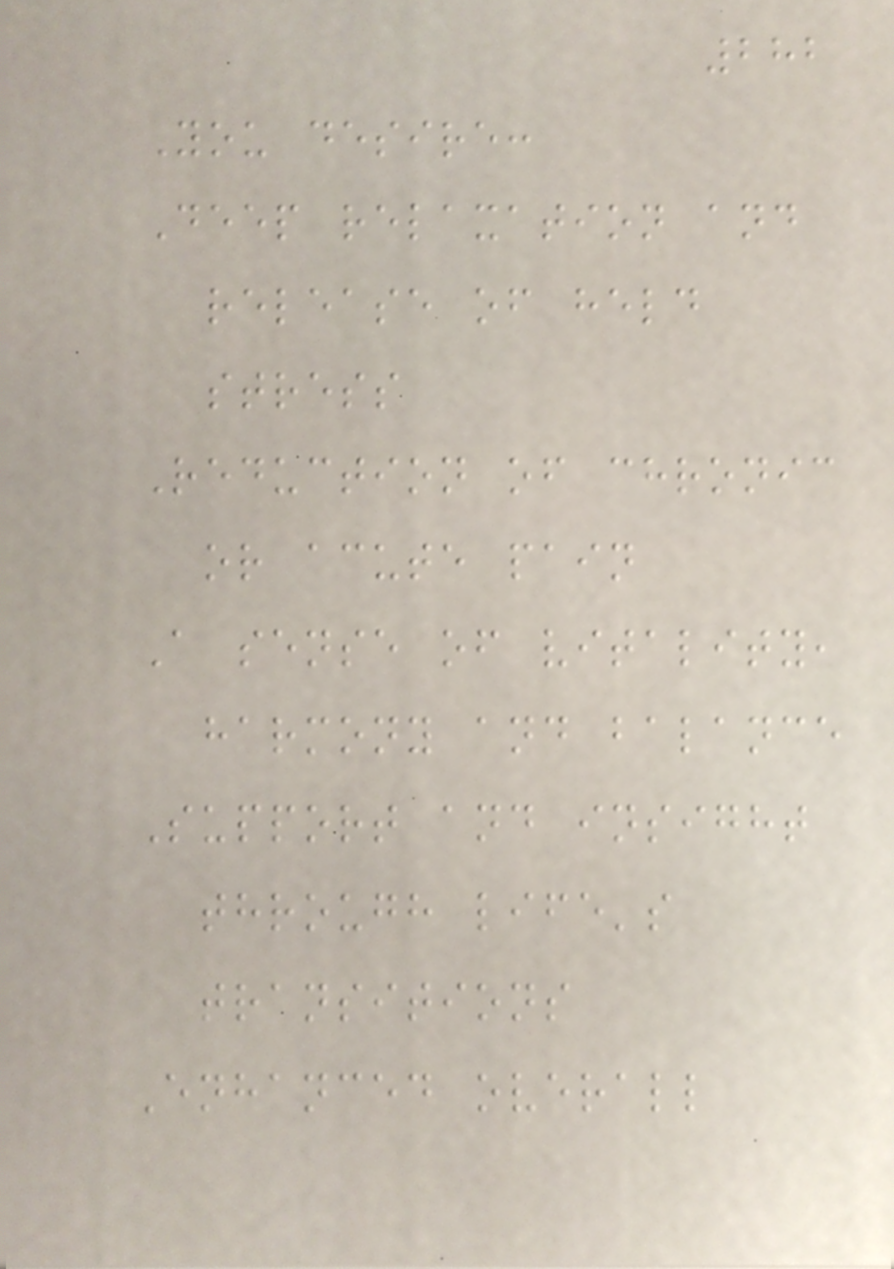282
You desire:
Deep relaxation and
release of held
stress
Reduction of chronic
or acute pain
A sense of vitality,
harmony and balance
Support and insight
through life's
transitions
Enhanced overall
